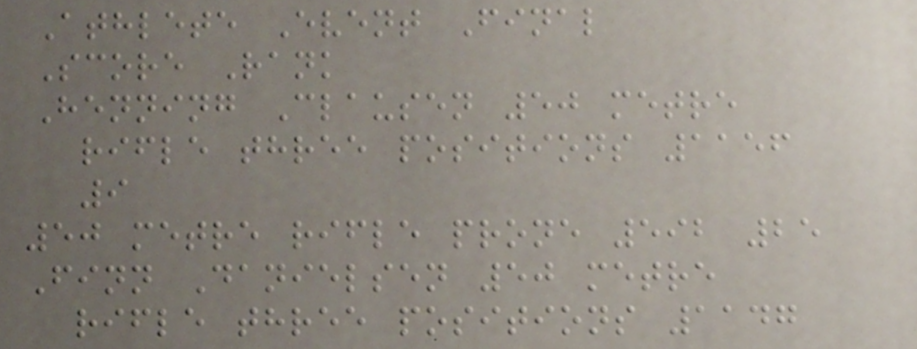Athlete Event Final
Score Rank
Henning Clausen 50 metre
rifle three positions 1156
9
50 metre rifle prone 592 25
Finn Danielsen 50 metre
rifle three positions 1147
